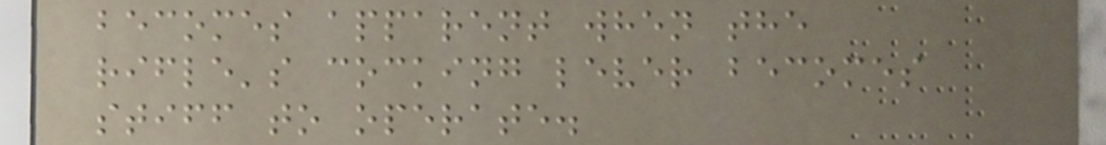becomes apparent when the
rifle's cocking lever becomes
stiff to operate.
